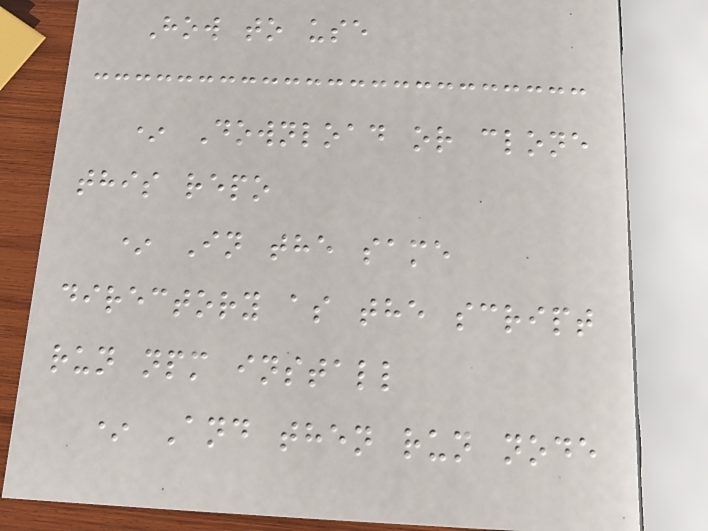How to use
* Download or clone
this repo
* In the same
directory as the script
run npm install
* And then run node
